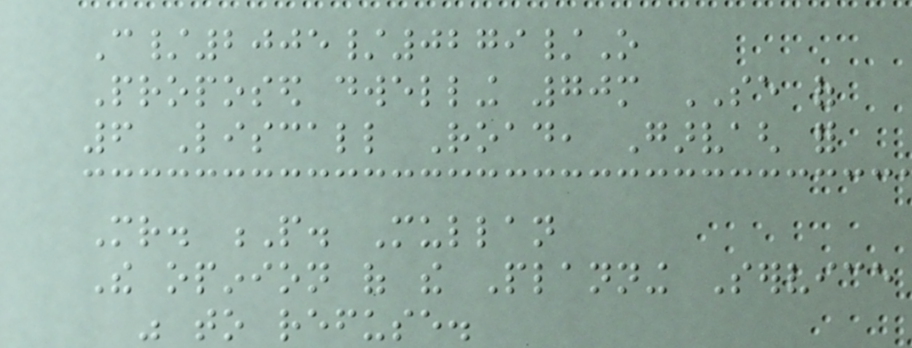C/2005/0279/O
Proposed dwelling 70m SE of
6 Liscall Road, Garvagh for
Mr. P. Mullan
The opinion of the Planning Service
was to refuse.
